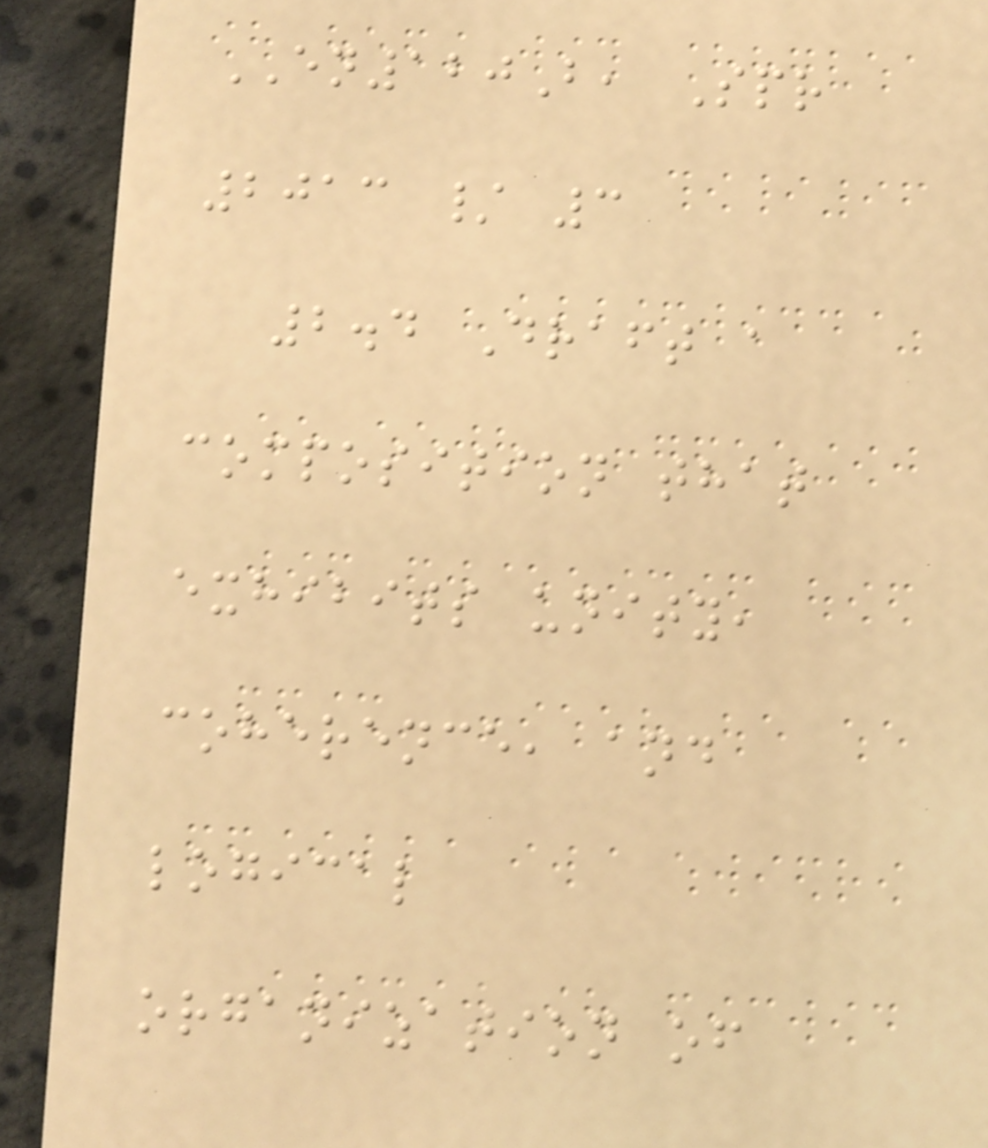EN120B, Spr
2013 / 3
2.4 Draft a
composition that
exhibits unity,
coherence, and
logical
organization of
